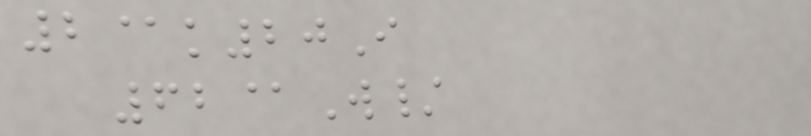2@k20I
62@W/
